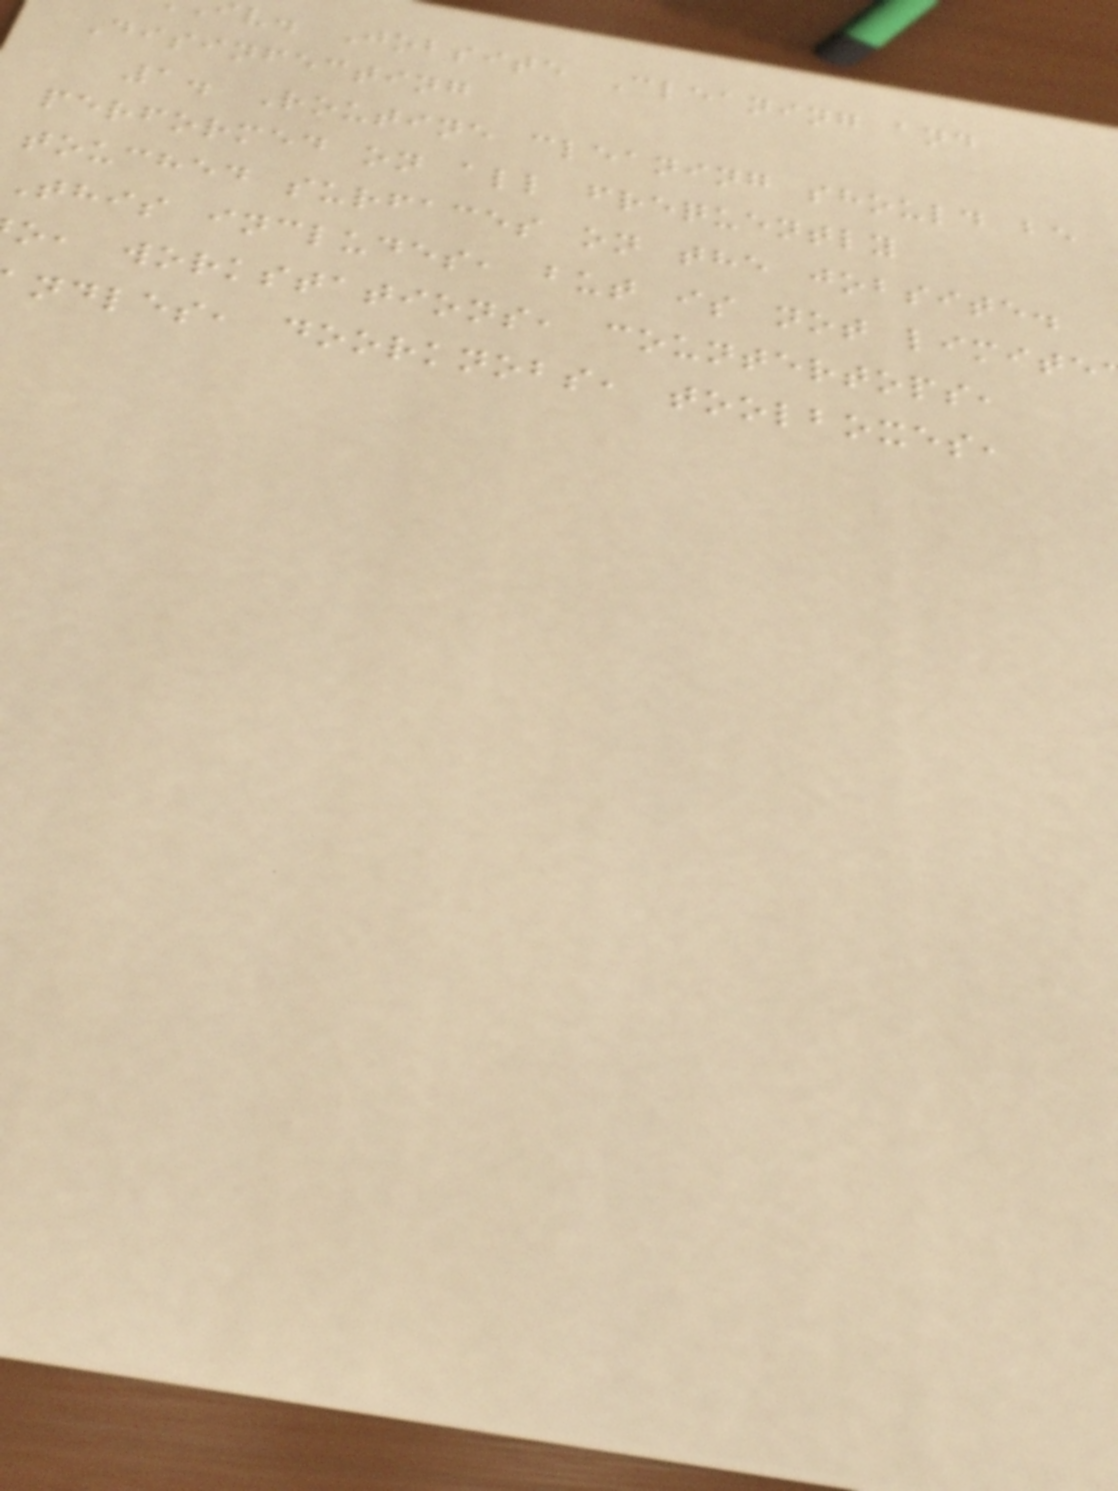v. Jobsite Cleaning and
Disinfecting
1. Routine cleaning should be
performed on all frequently
touched surfaces on the jobsite.
This includes, but is not limite
o, workstations, countertops,
ndles, doorknobs, toolboxes,
